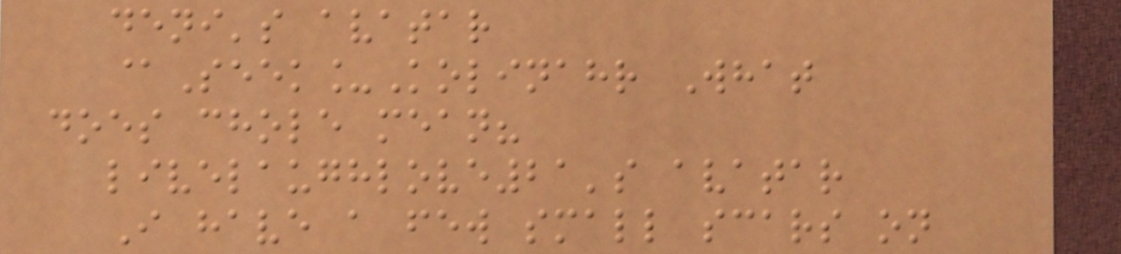deni's avatar
@Seek_Kolinahr What
does chole mean?
livelaughlove21's avatar
I have a few small scars on
